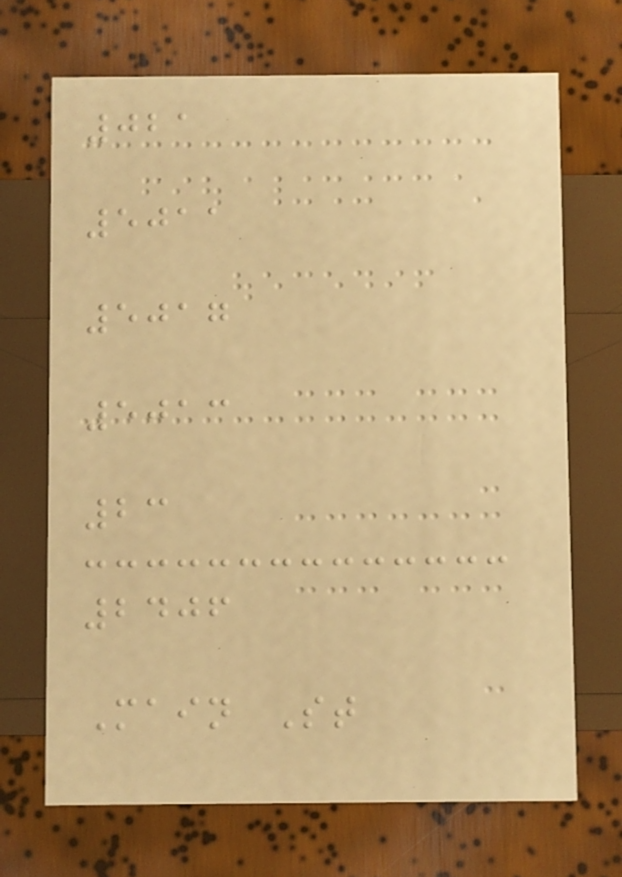021
5011
5017
5013
23
2406
Main St
